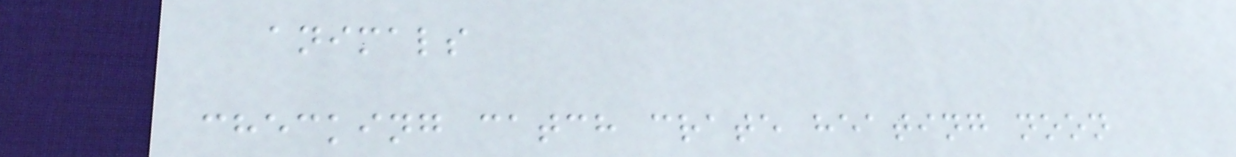animals
checking catch crate heating noon
